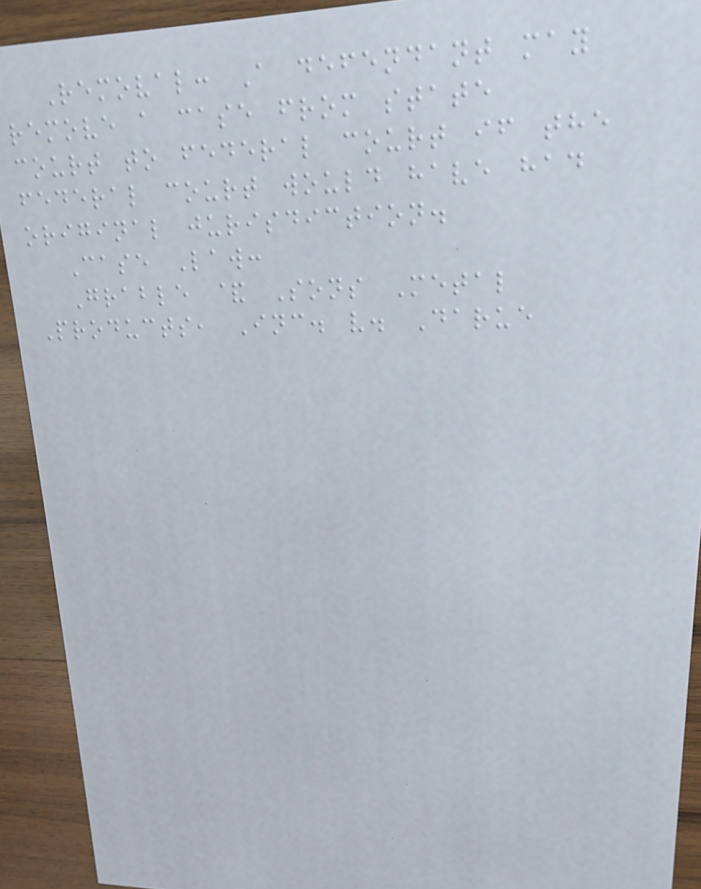Removal: A defendant may
remove a case from state
court to federal court if the
federal court would have had
original jurisdiction.
Case Law:
Grable & Sons Metal
Products, Inc. v. Darue
